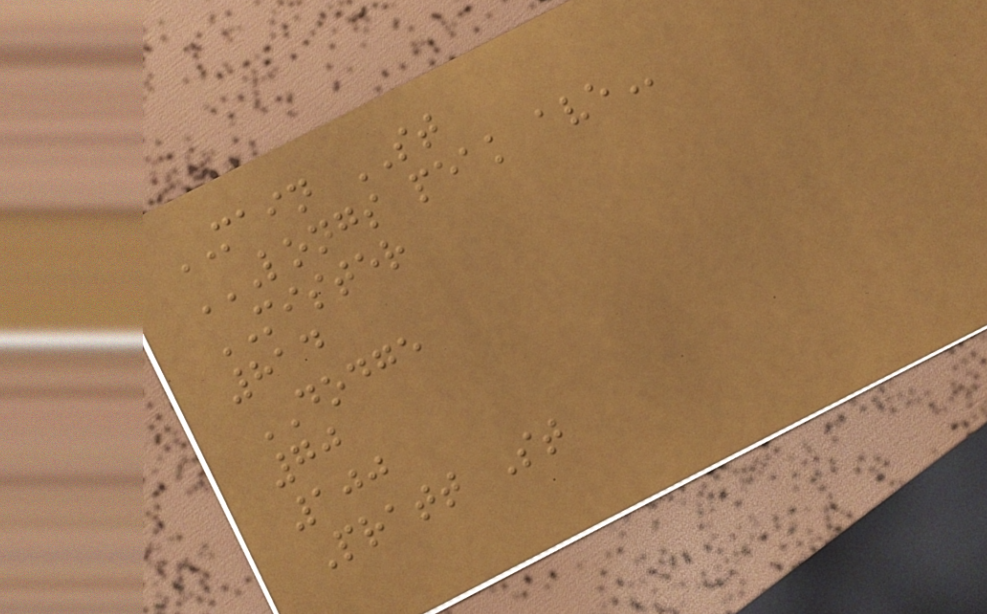MAIN ST
LONGS PEAK AVE
MISTER
814
DODGE
70
100
Pratt St
